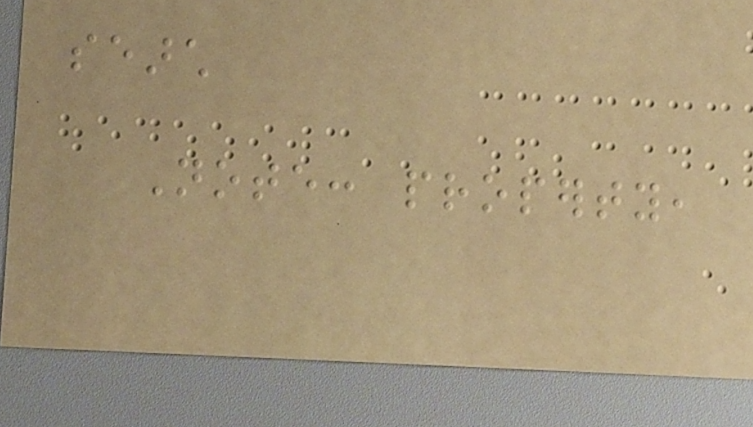search
Note: property,
